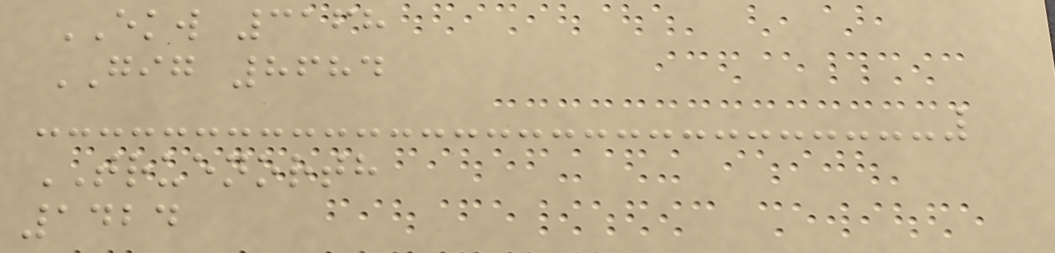EKW 3168
GIG 8684
TRUENORTH
1424
